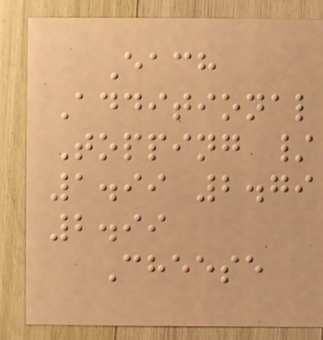Each
Additional
Topping /
1.99 2.79
2.99
Cheese
